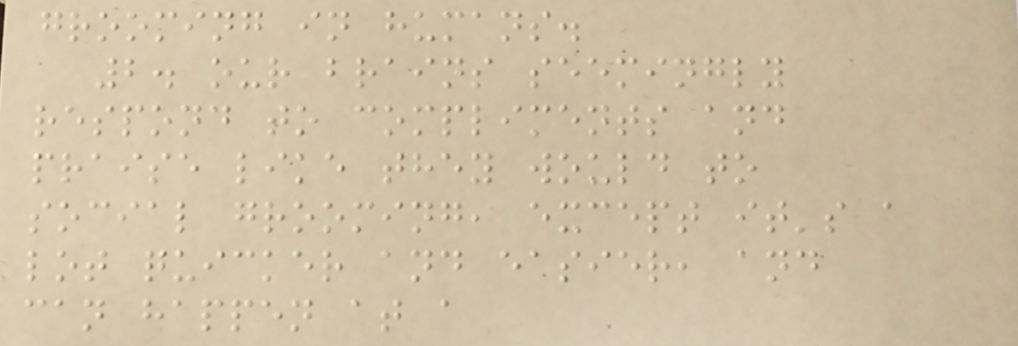grooming in humans.
2. our brains seemingly
respond to compliments and
praise like they would to
social grooming, except it's a
lot quicker and easier, and
can happen at a
